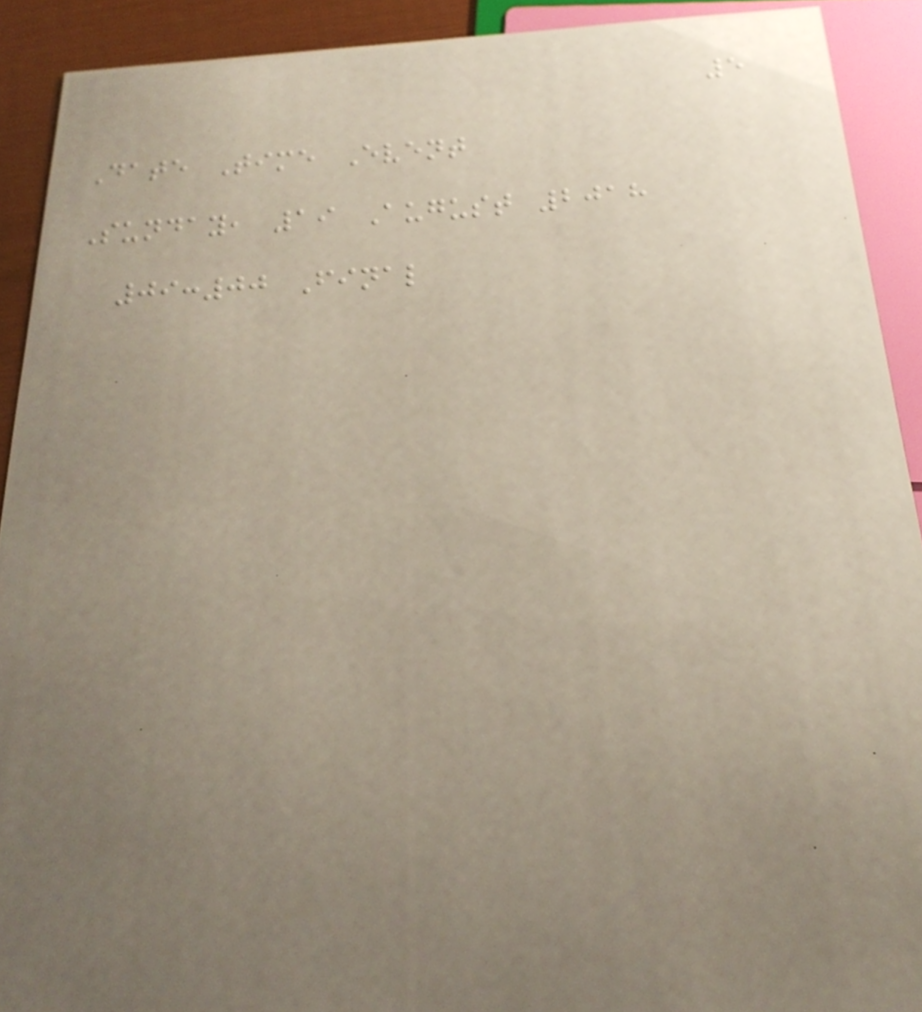5
Date Time Event
Sunday, 19 August 2018
09:00 Final
